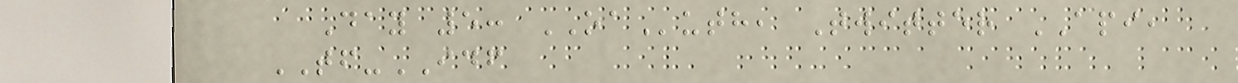Day 5: OAuth, Twitter API,
TF-IDF
